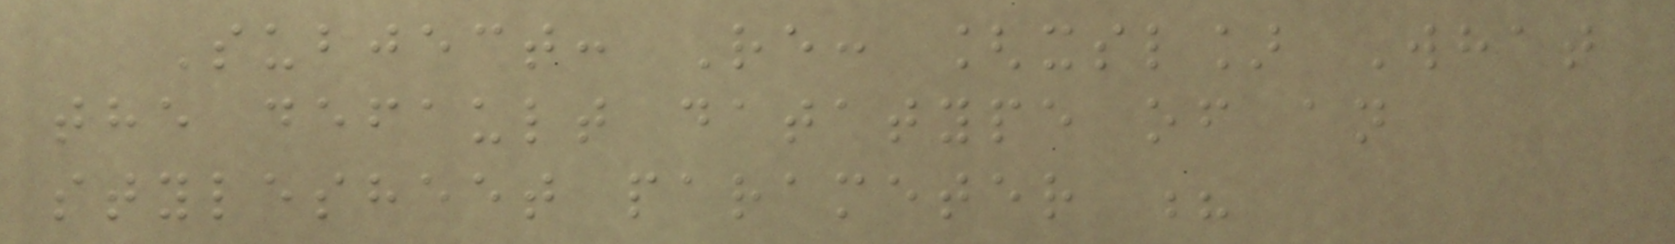Subject: Re: [xsl] What
the default datatype of an
stylesheet parameter ?
